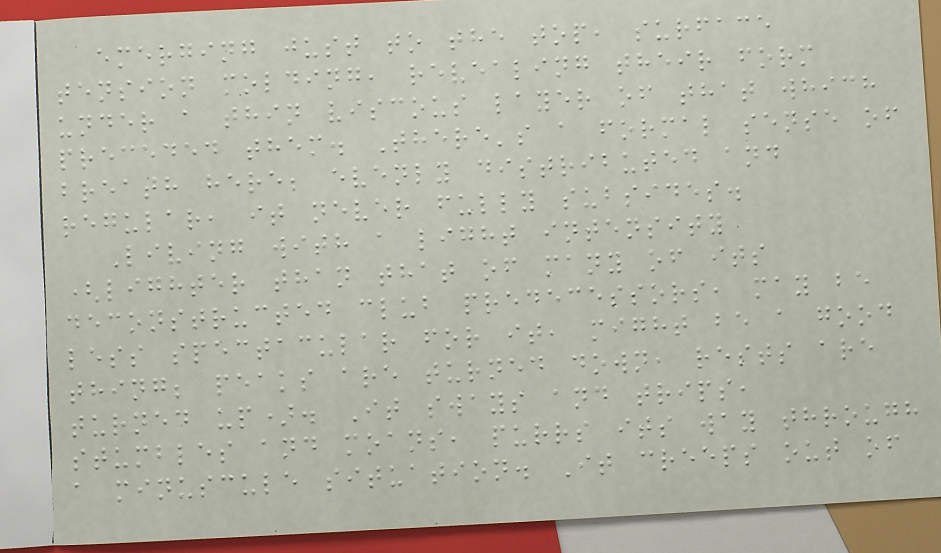emerging just to the top, surface
tension molding, revealing their form
under a thin viscous layer of that which
preceded them. There's a formal sense of
breath here; evenly distributed and
regular, it never fully subsides.
Living with a light intensity
(lighter than that of many of its
deconstructed club predecessors, may be
less spectacular for it, might be a good
thing; peaks are turned down, rests are
turned up). It sways and trips,
stumbles and moans, purrs its way through
a minuscule situation. It creeps out of
